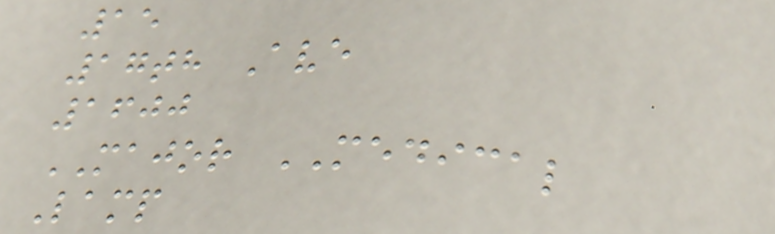15
17th Ave
1600
MAJOR MEDICAL
Lamp
